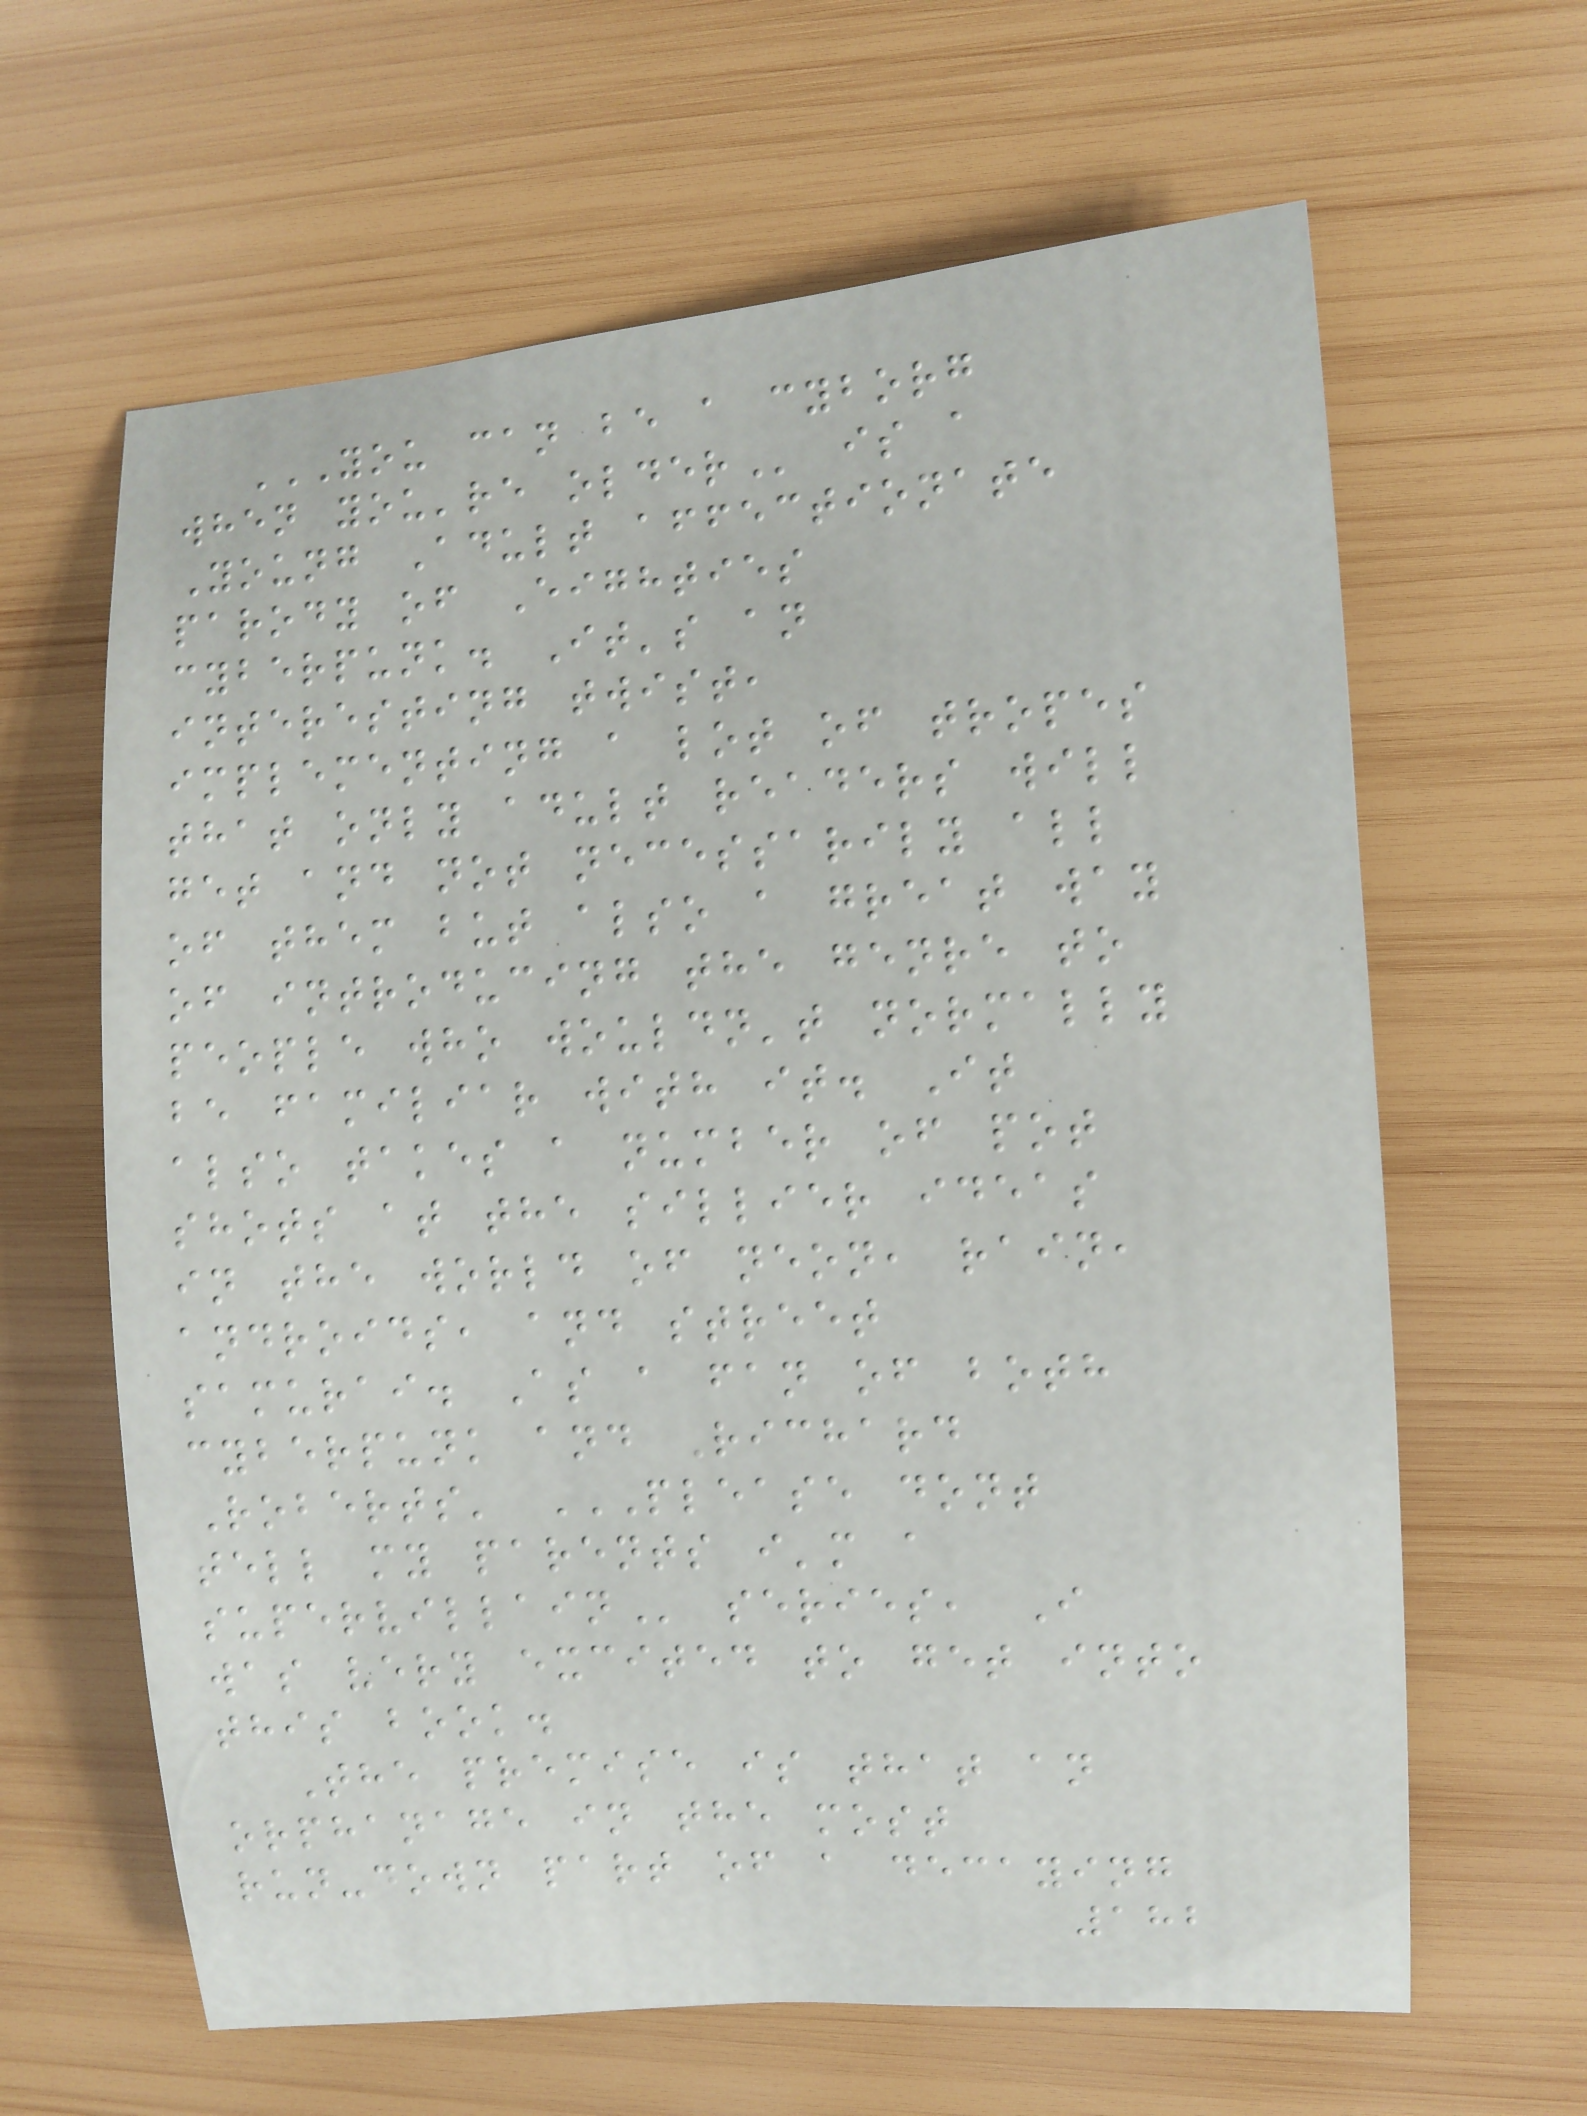YOU CAN BE A CYBORG
WHEN YOU'RE OLDER is a
Young Adult affectionate
parody of Eighties
cyberpunk. It's an
interesting twist,
implementing a lot of tropes
that only adult readers will
get and not necessarily all
of them but also a great way
of introducing the genre to
people who wouldn't normally
be familiar with it. It
also takes a number of pot
shots at the sillier ideas
in the world of neon, rain,
androids, and street
samurai. As a fan of both
cyberpunk and Richard
Roberts' PLEASE DONT
TELL MY PARENTS I'M A
SUPERVILLAIN series, I
was very excited to get into
this book.
The premise is that an
orphanage in the most
run-down part of a decaying
182
